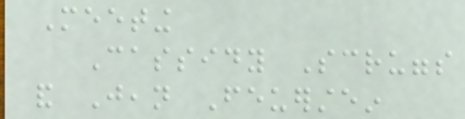Meeting
Cassidy Scruggs
and Jean Feuerstein
